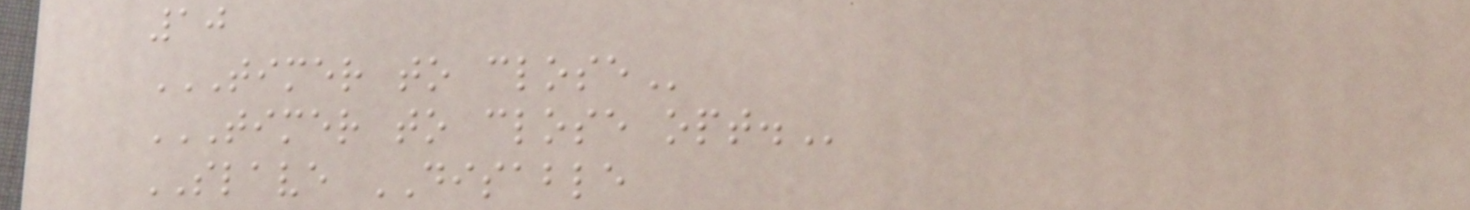10
TIMER TO CLOSE
TIMER TO CLOSE OPT.
SLAVE DISABLE
